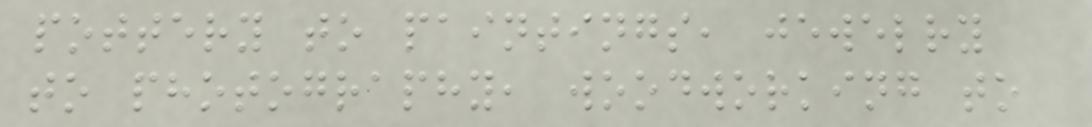pottery to paintings, jewelry
to photography, woodworking to
